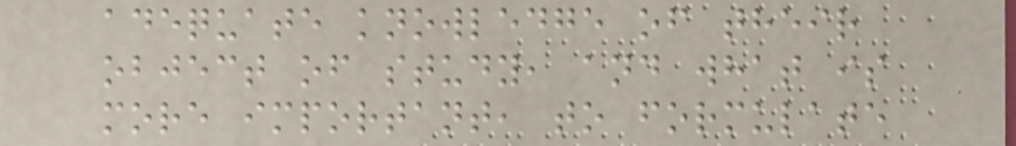adequate knowledge of their
object of study, and what is
more important, to formulate
